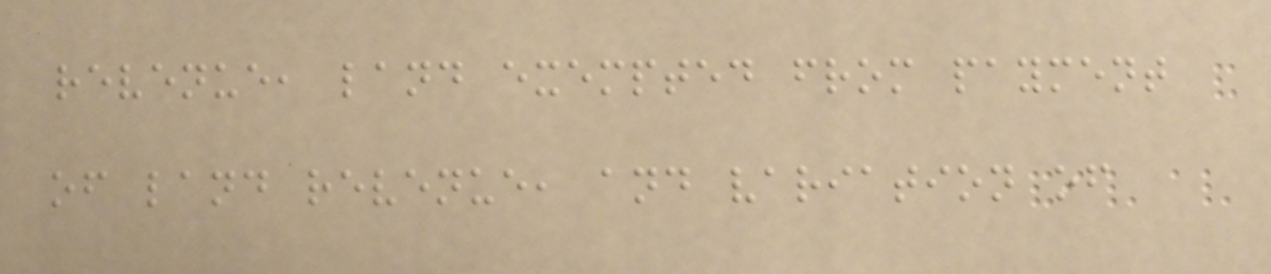revenue, land exempted from payment
of land revenue, and variation of
